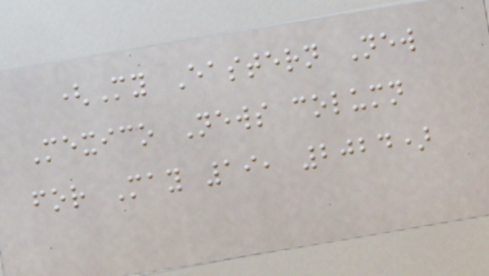(My Eastern New
Mexico News column
for May 19, 2024)
